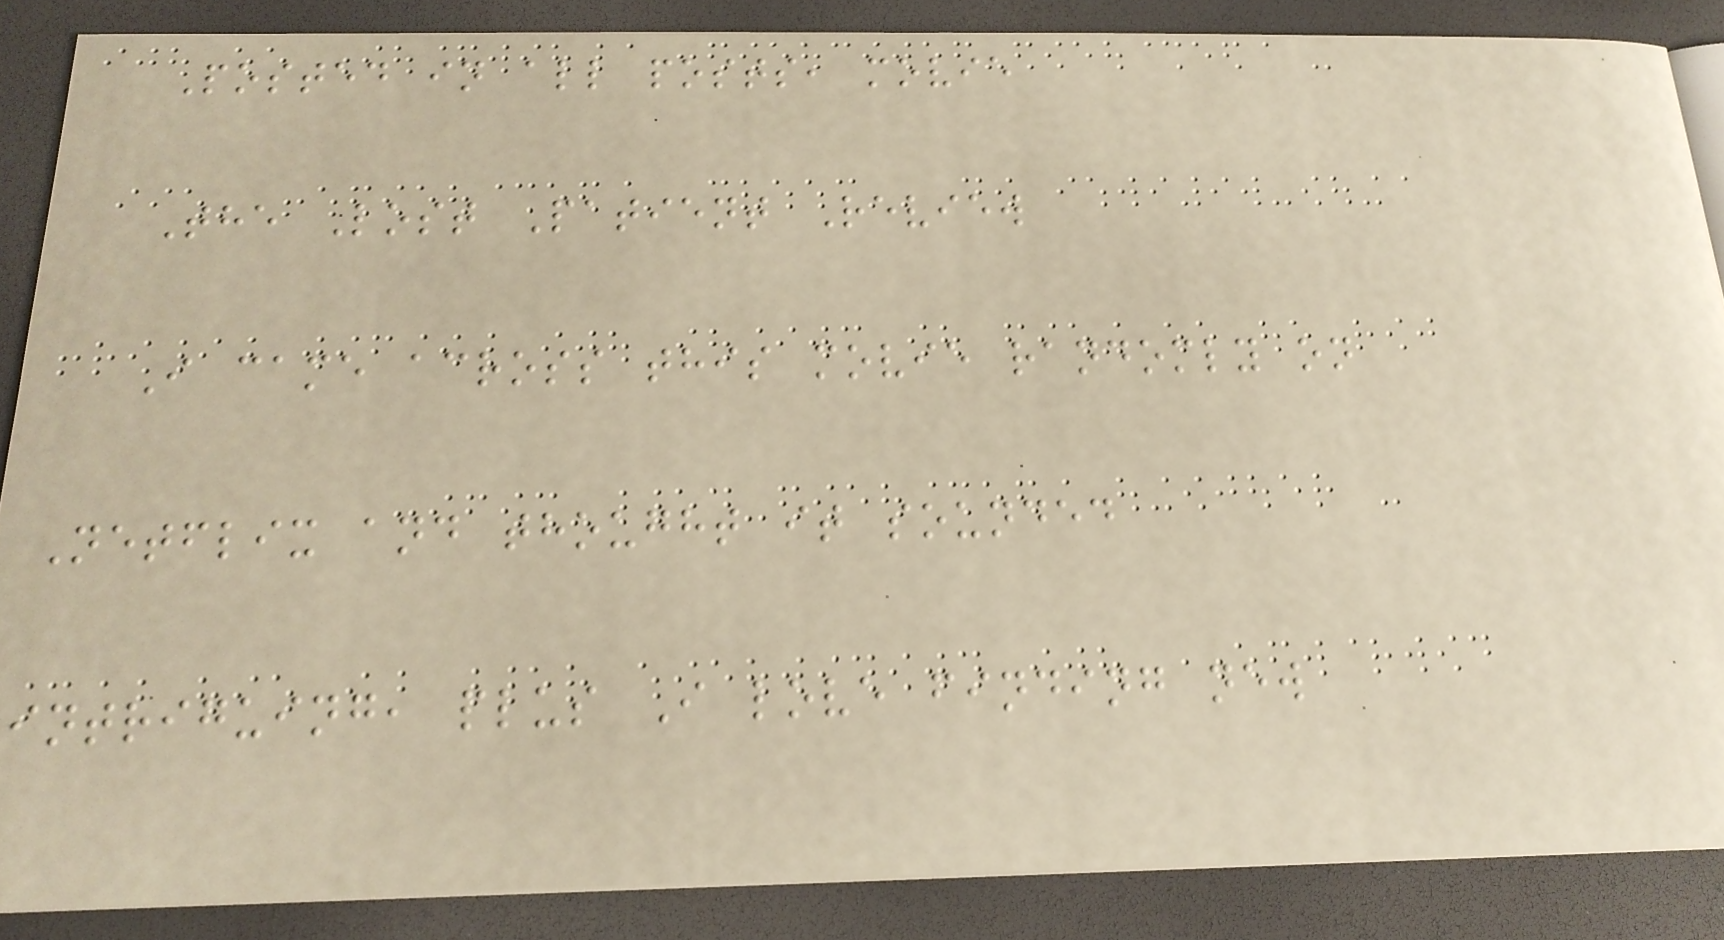Posted in all posts, movie
The Lost Patient Review
I came across this movie randomly on
Netflix and thought it sounded
intriguing, plus I love finding new
